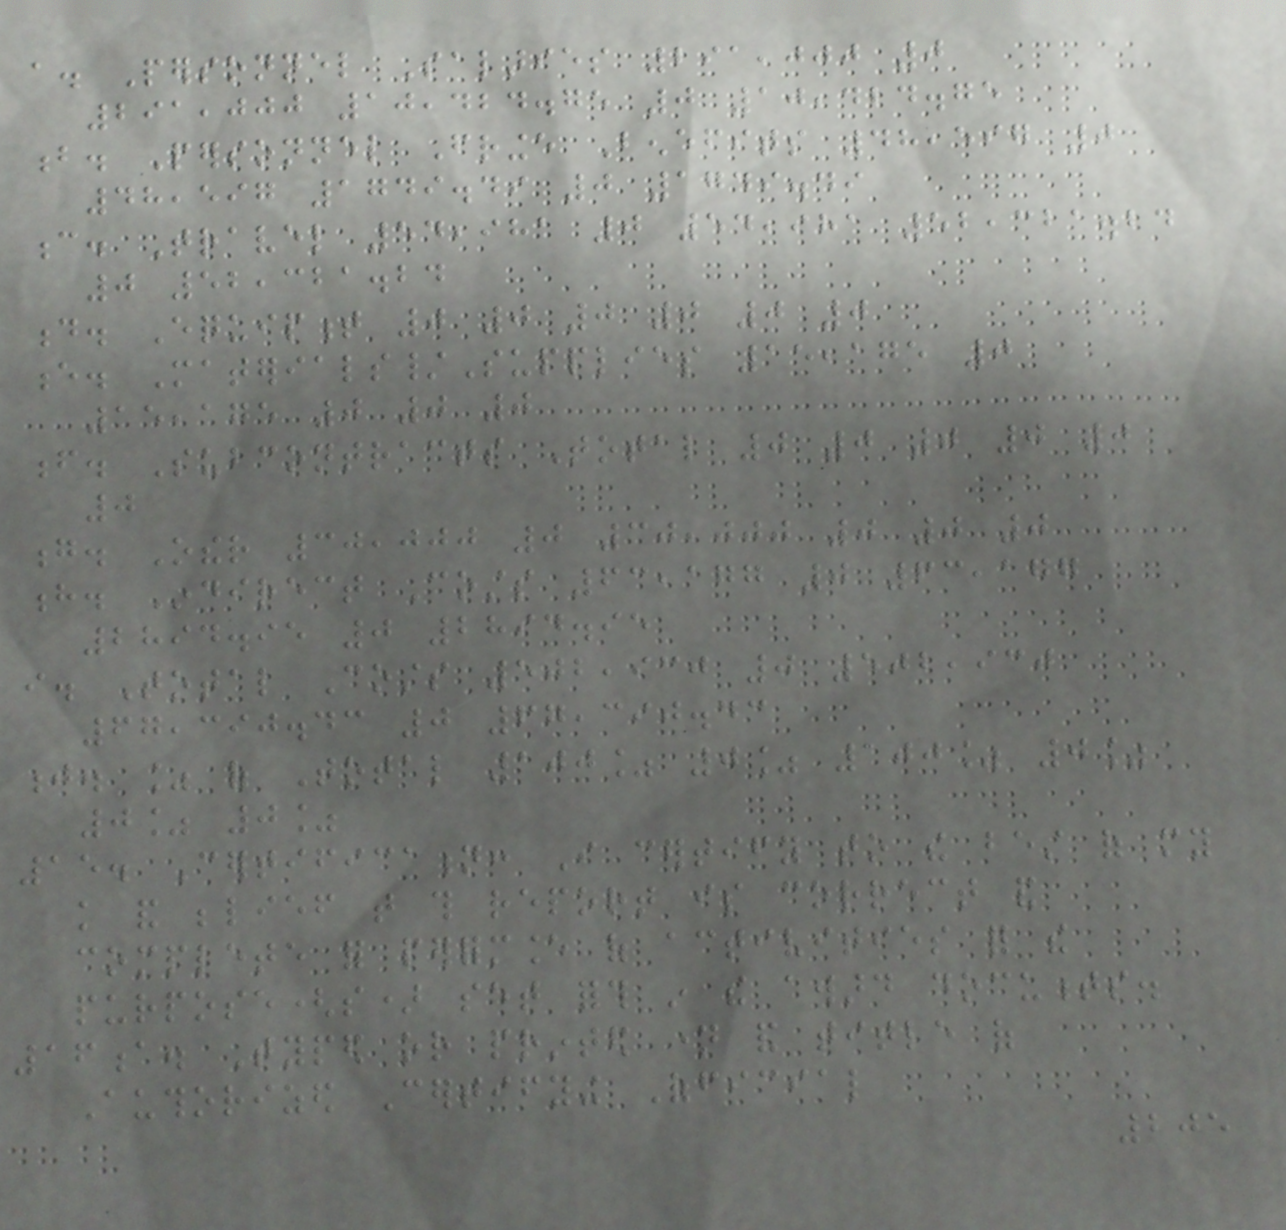a. Personnel Salaries 291,000 0
291,000 10,424.75 0 10,424.75
b. Personnel Fringe Benefits 48,597 0
48,597 1749.49 0 1749.49
c. Travel 54,981 0 54,981 52,321.24
0 52,321.24
d. Equipment 0 0 0 0 0 0
e. Materials/Supplies 15,175 0
15,175 0 0 0
f. Subcontracts Total 0 0 0 0 0
0
g. Other 30,000 0 30,000 0 0 0
h. Indirect Costs 63,177 0 63,177
2894.95 0 2894.95
i. Total Costs 502,930 0 502,930
67,390.43 0 67,390.43
j. % of Total 100% 0% 100% 0%
0% 0%
15. Certification: I certify to the best of my
knowledge and belief that this report is correct and
complete for performance of activities for the
purpose(s) set forth in the award documents.
16a. Typed or printed name and title of
Authorized Certifying Official
205
